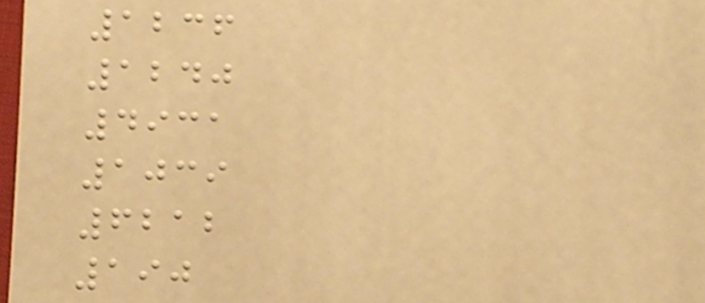1236
1240
4931
1039
6212
190
